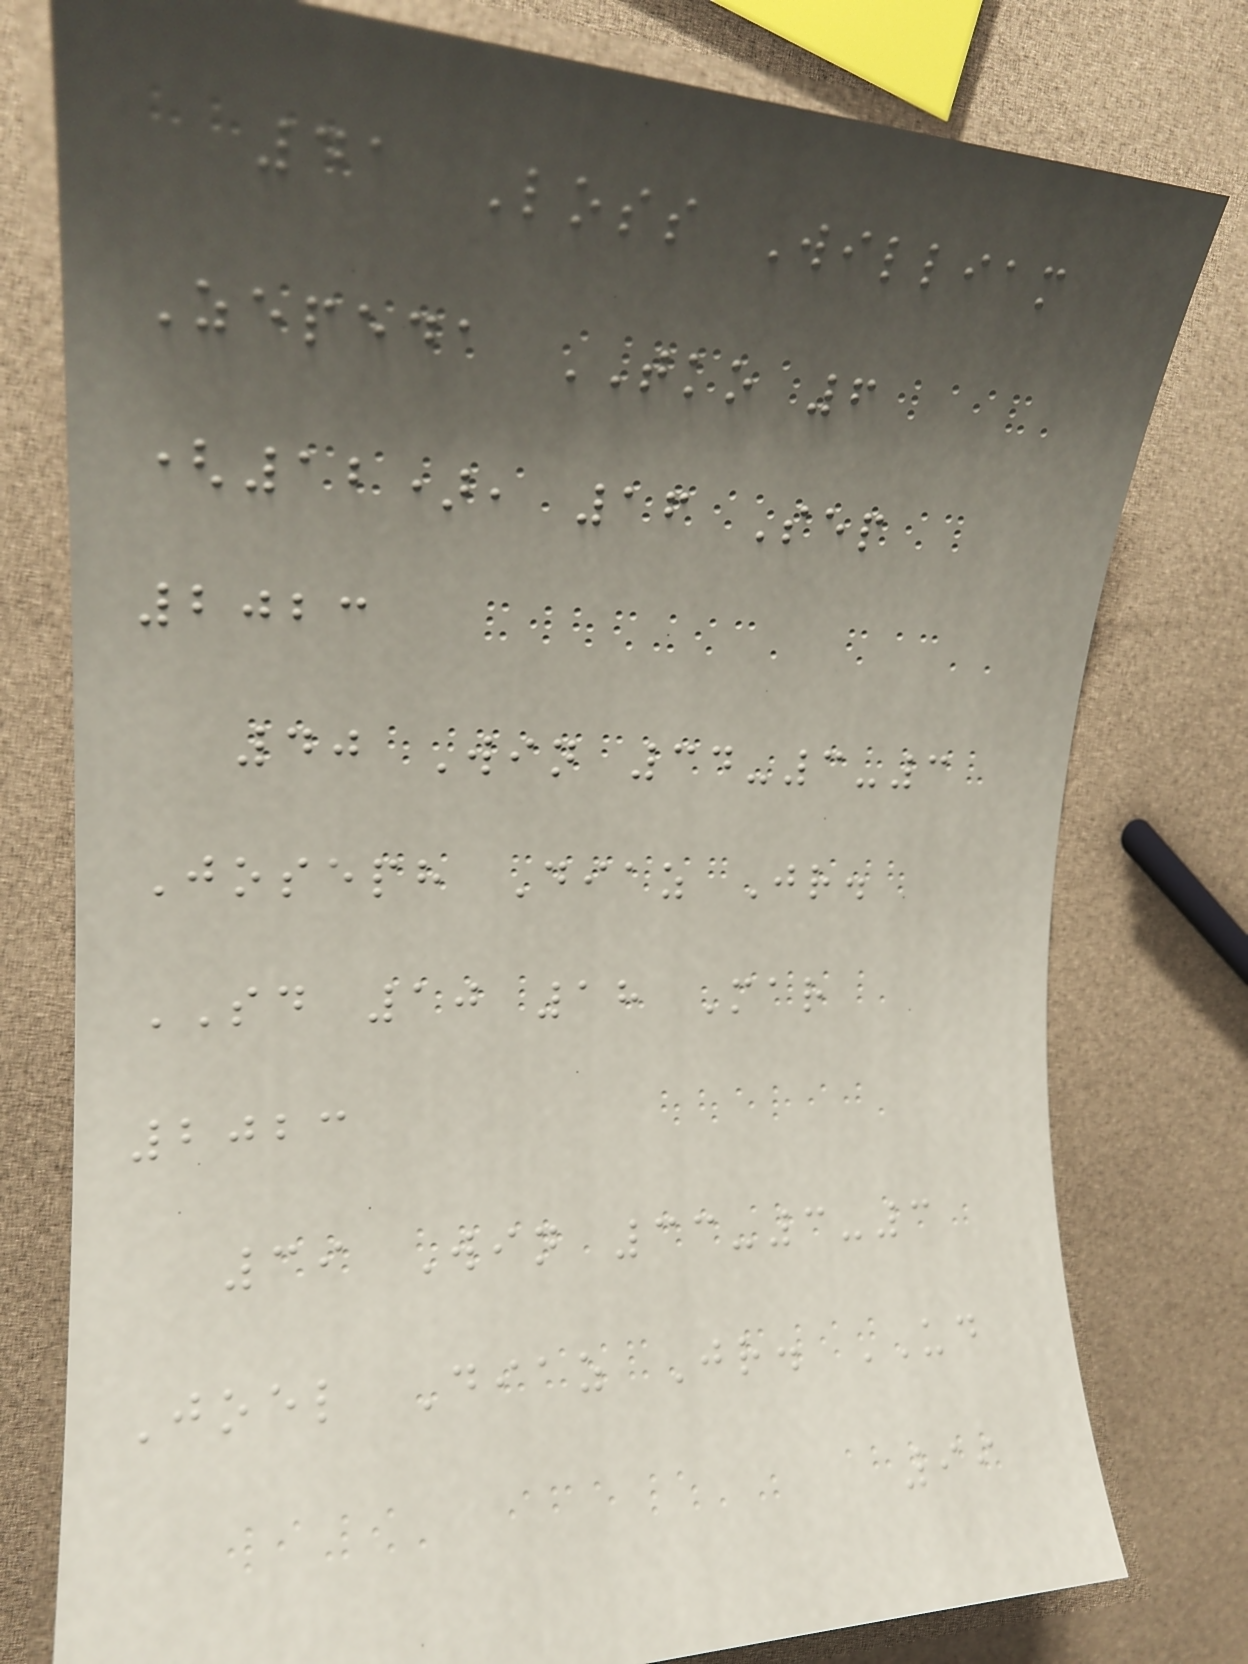41 Loss William
Zepeda TKO 6
(12), 16 Sep
2023
40 Win 34-3-3
Joseph Diaz Jr.
SD 10 18 Mar
2023
39 Win 33-3-3
Joel Diaz Jr. UD
99
